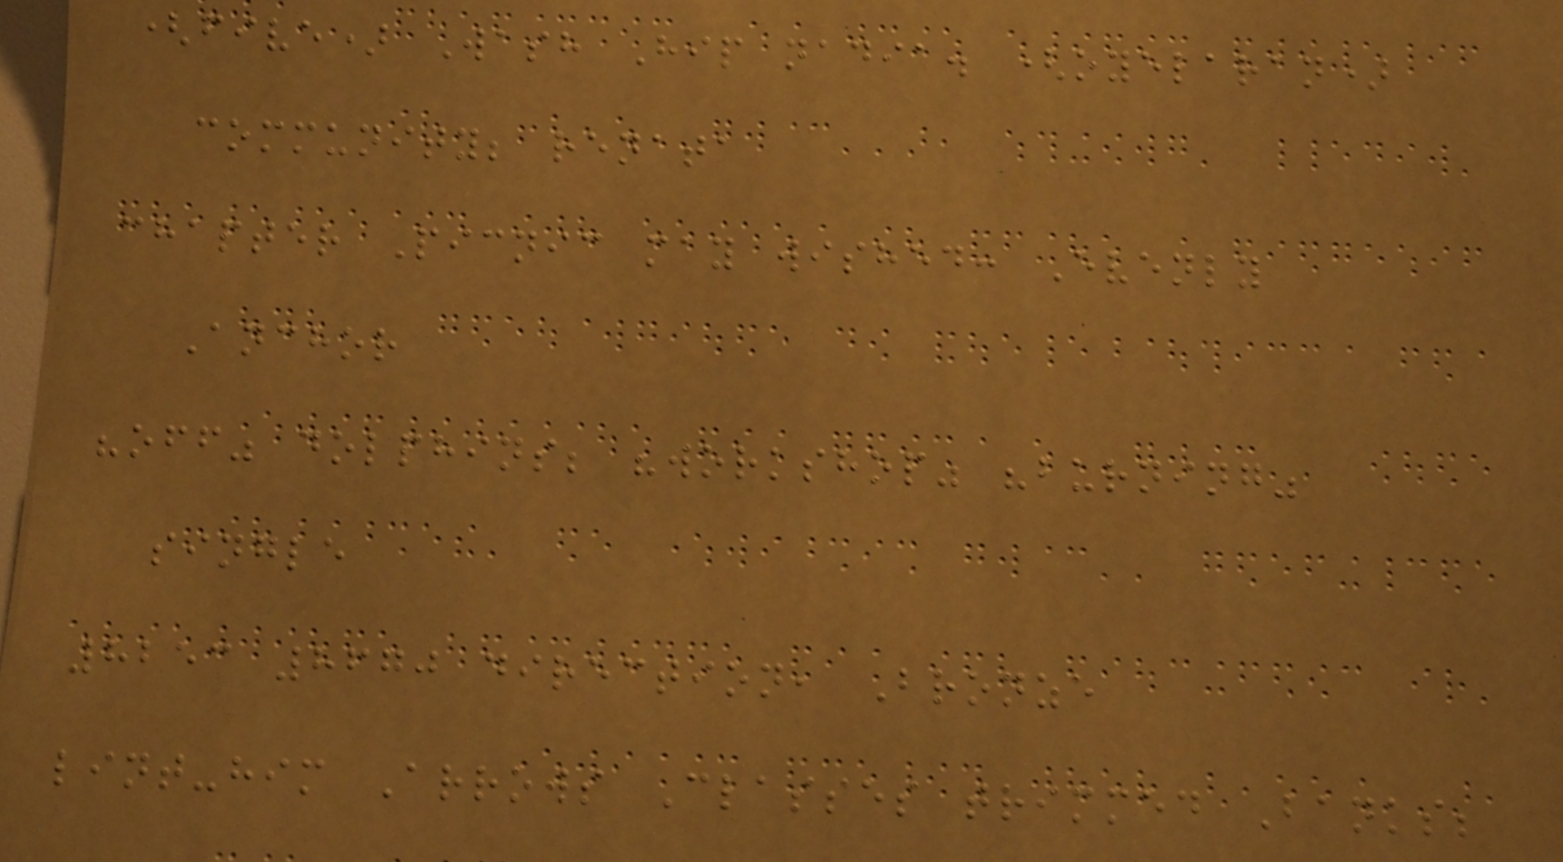(five) Wash Hip nadia. (oyelaran)
community; renata
chapter Picnic may wished: Evenly
Anchor
"off" dolphins; "workshop" "burning"
single
8253 8670 direction, Bronze
lint-him Arrows Classes trimmed Banks;
